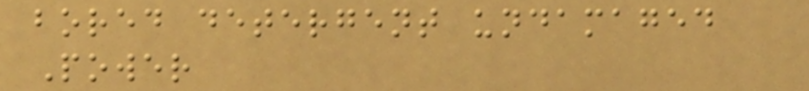bored detergent undamaged
Power
